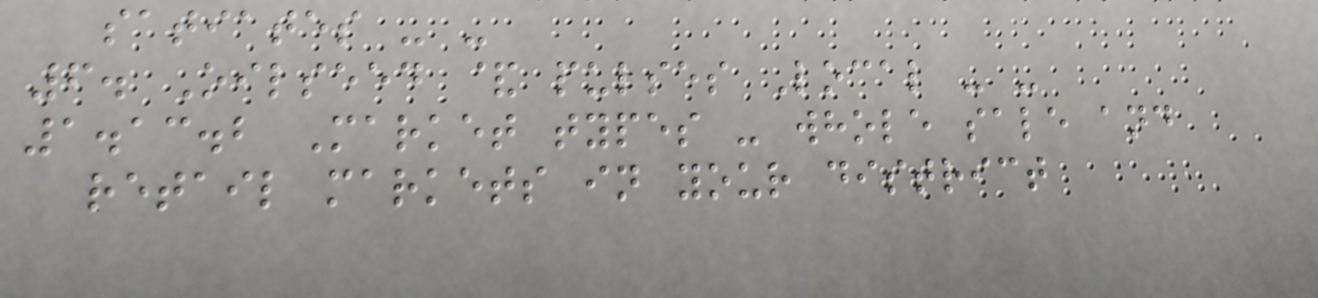satiates - -
6. Oilseed & pulses Local - -
1.13.2 Market types - whole sale and
retail markets in your district
